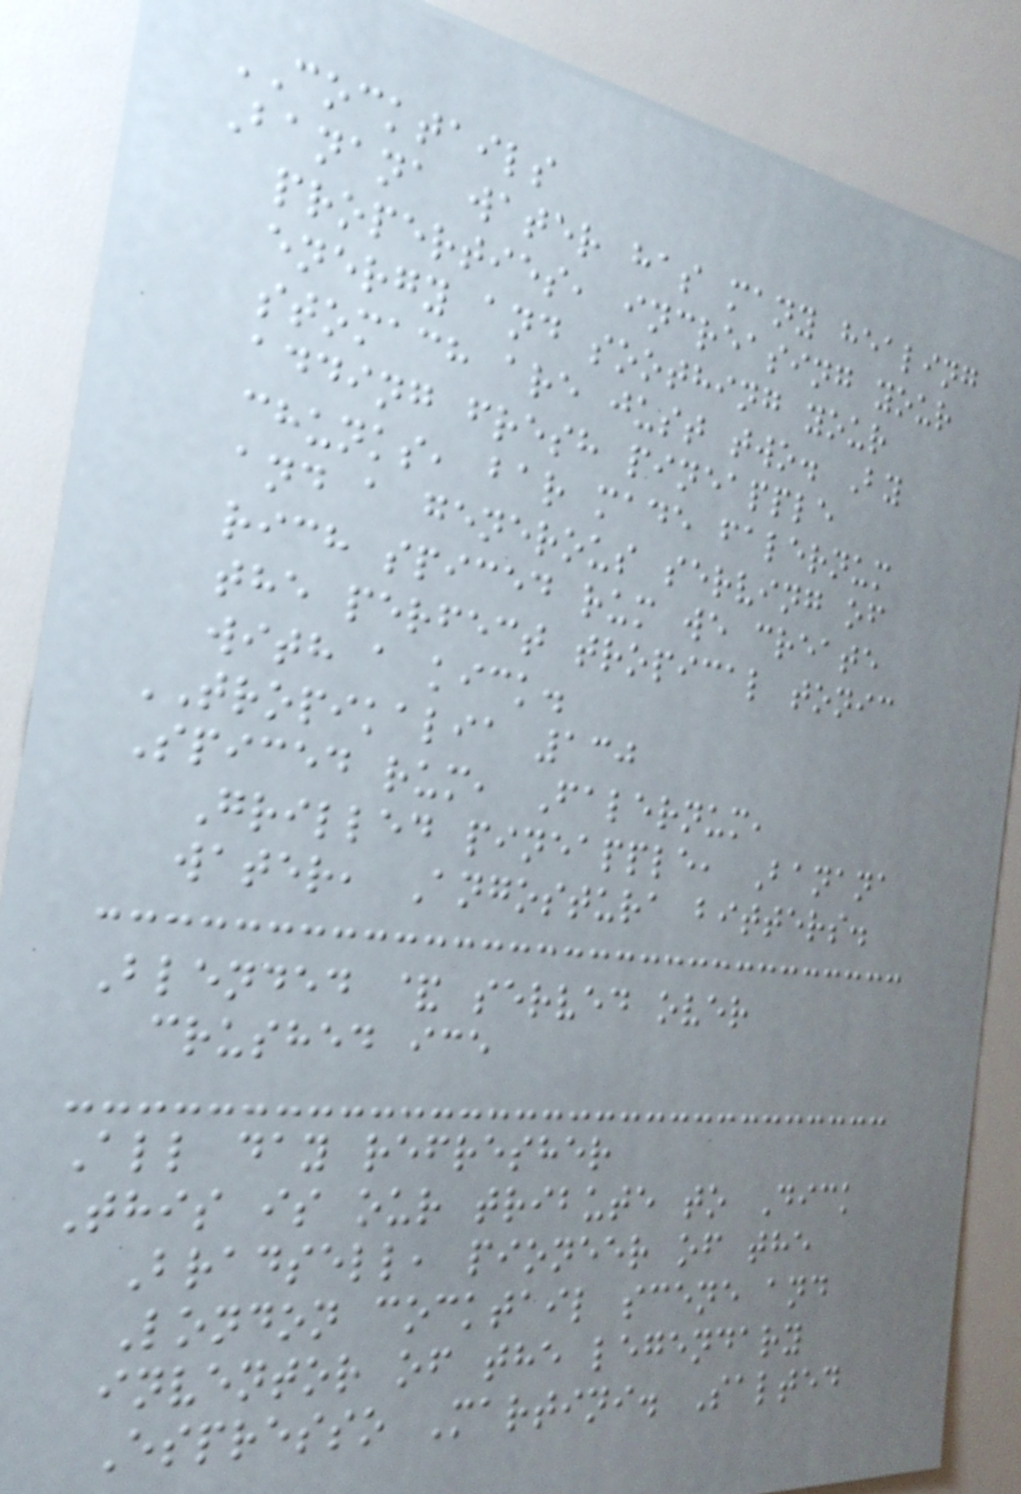COCKTAILS
Banana water has many healing
properties, increasing your
energy and soothing your
stomach are just two. By
adding fresh pineapple
chunks, bar made falernum
and a generous serving of
rich spiced rum we create
the perfect tropical tonic
with a kick.
TROPIKALIA 130
Spiced rum, Falernum,
Grilled pineapple, Banana
water, Angostura bitters.
Blended & served over
crushed ice
All day refresher
This is our tribute to Dick
Bradsell, pioneer of the
London cocktail scene and
inventor of the legendary
Espresso Martini. Salted
